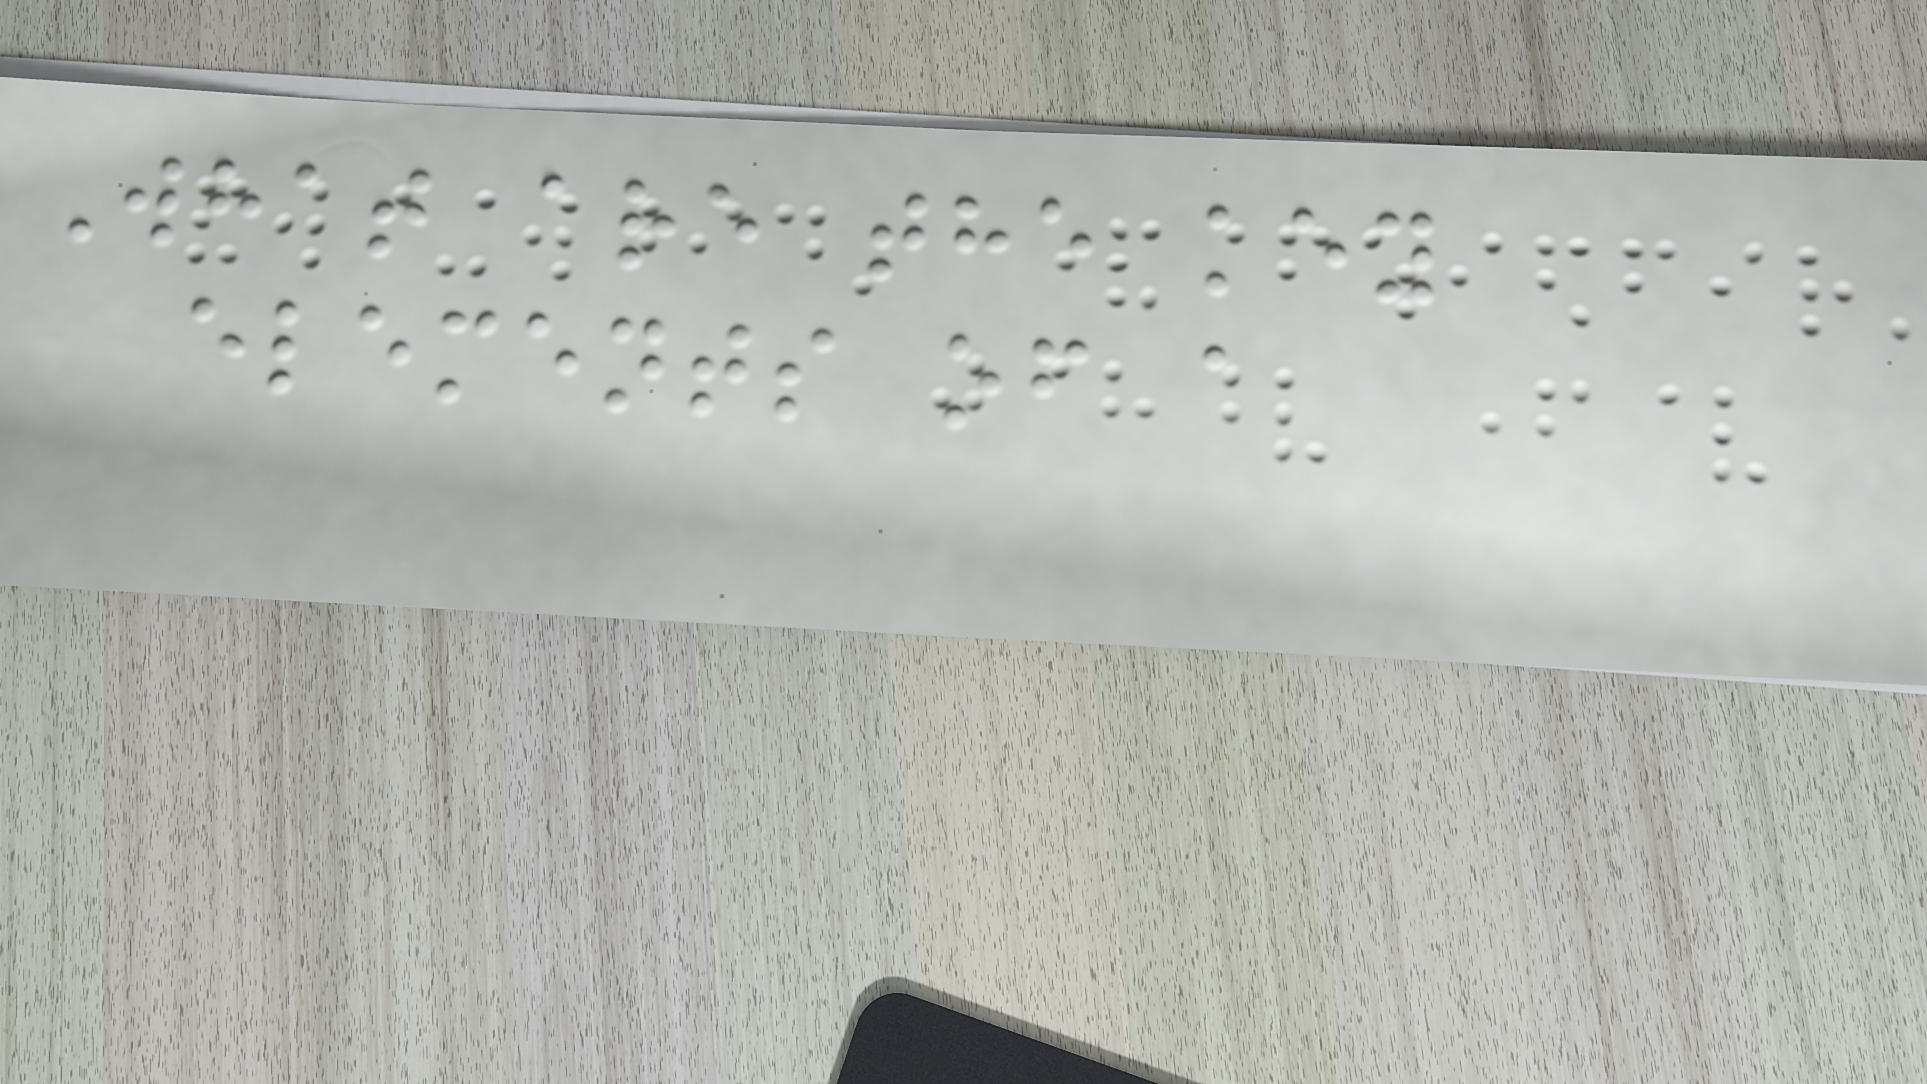What are the key
elements of a
